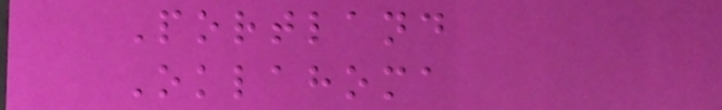Portland
Oklahoma
